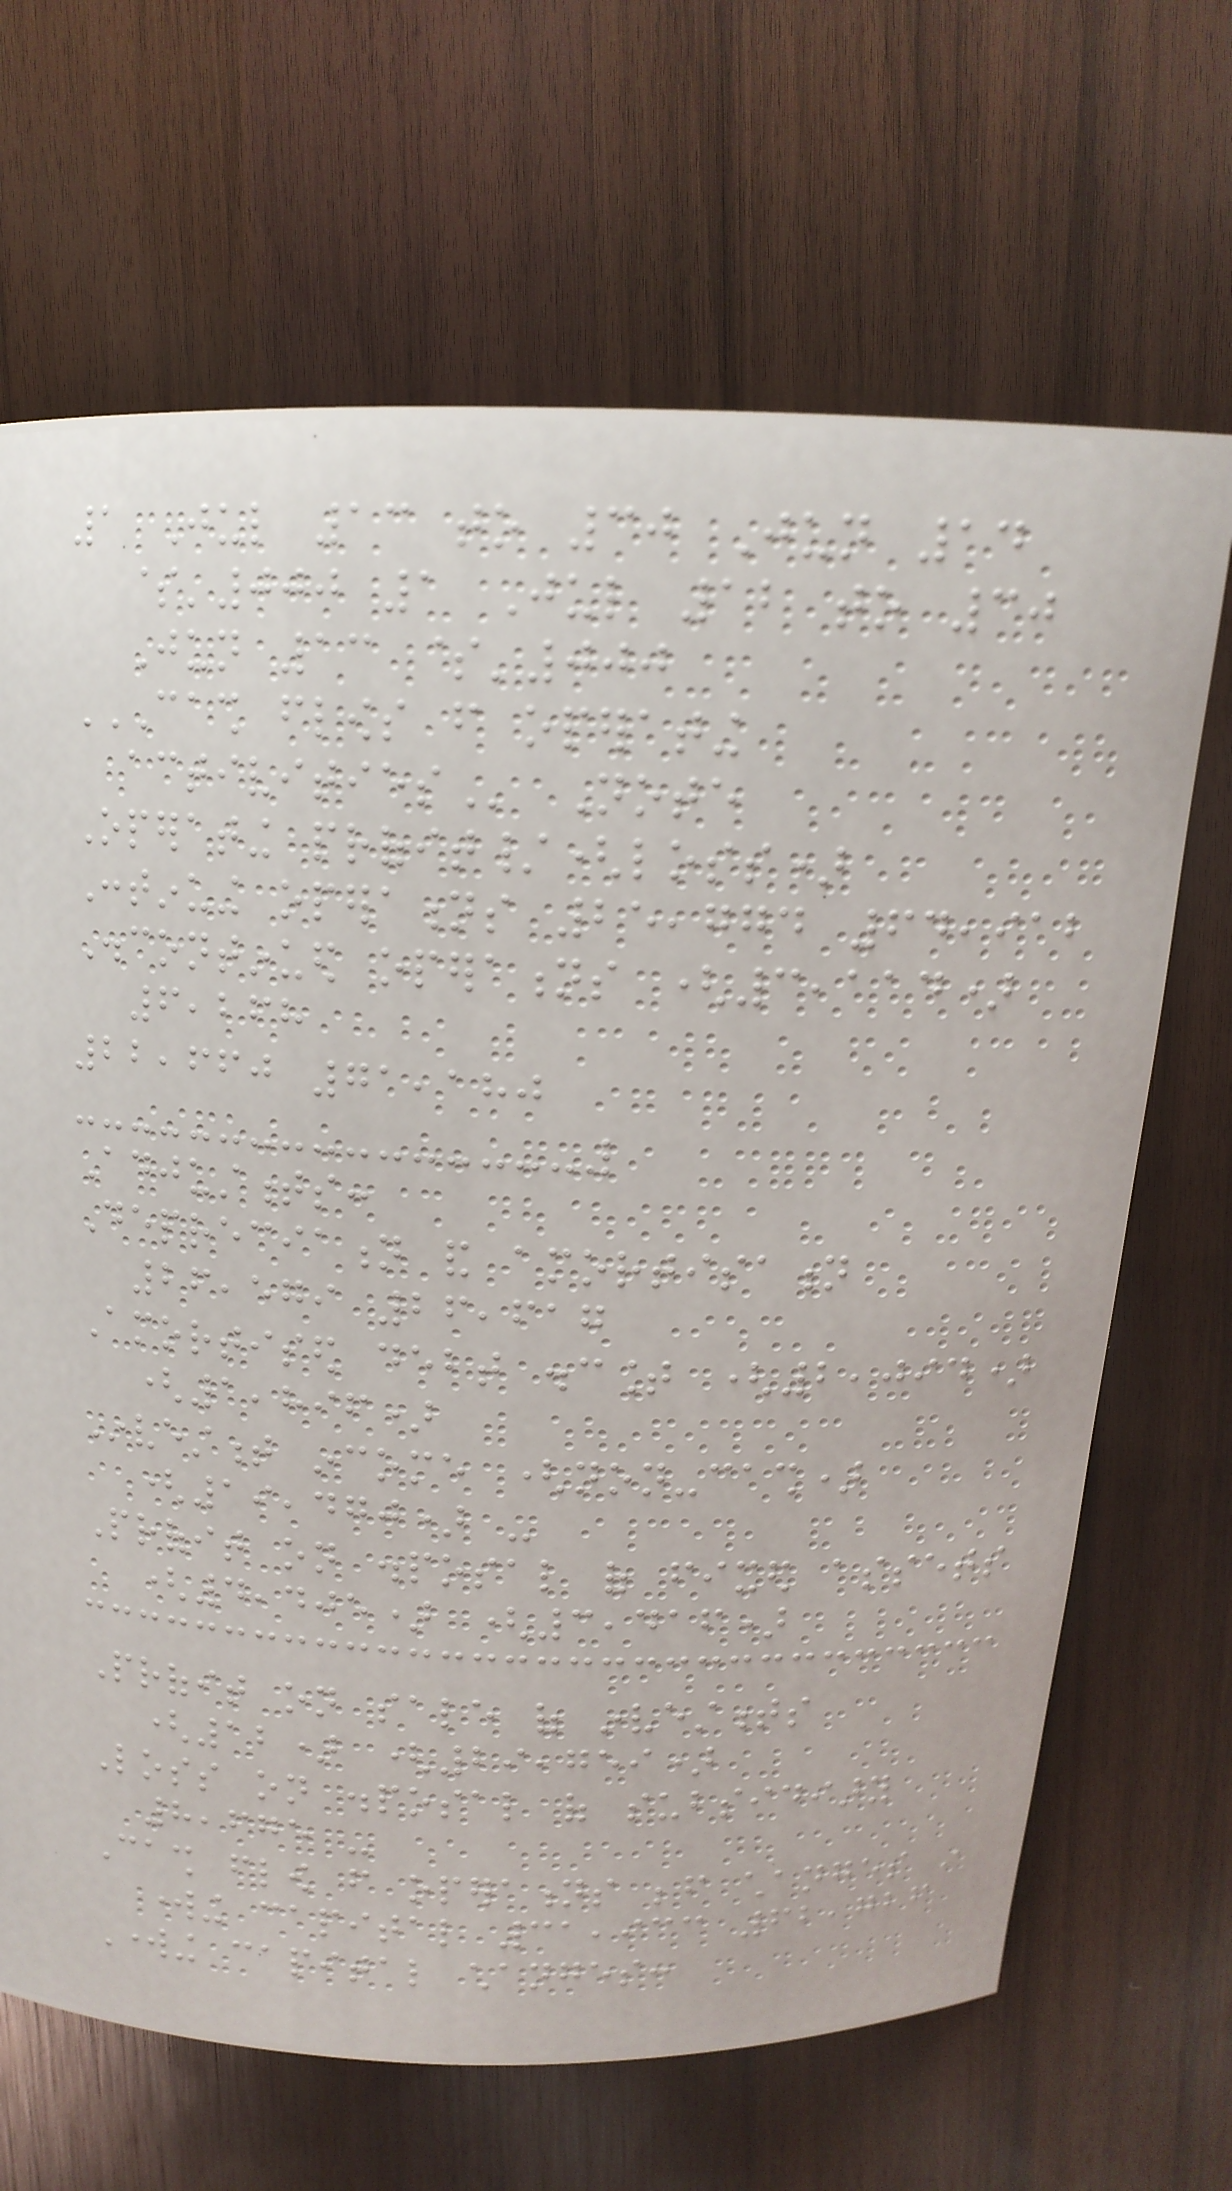1 Jul 13 to 30 Jun 14
$'000 1 Jul 12 to 30
Jun 13 $'000
CASH FLOWS FROM OPERATING
ACTIVITIES Note
Operating profit/(loss)
Continuing operations 25,774 64,912
Discontinued operations (3,114)
6,268
22,660 71,180
Adjustments:
Depreciation and amortisation
26,579 26,617
Amortised debt discount (2,094)
(1,896)
Investment income (non-cash)
(19,470) -
Profit on disposal of fixed assets
(4,405) (3,416)
Profit on sale of investments
(12) (29,759)
Loss on disposal of subsidiary
8,675 -
Cash flow from operations before changes in
working capital 31,933 62,726
Working capital changes:
